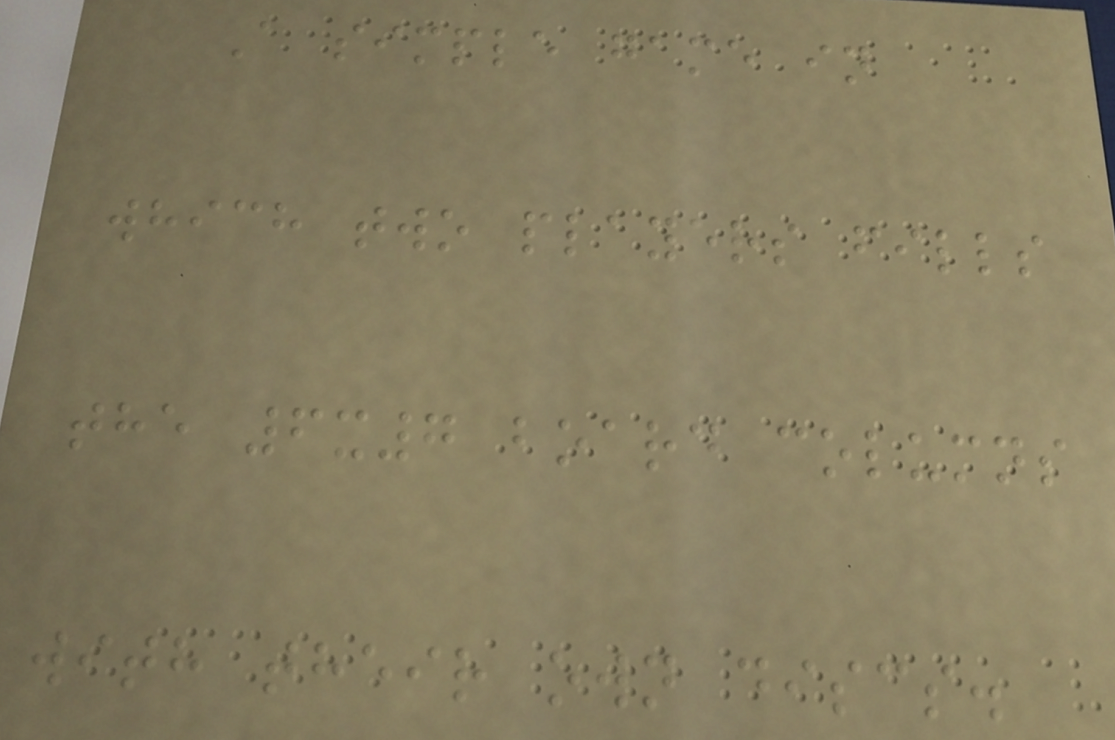A simple game in
which two players fills
the 6x7 board columns
with their own discs.
